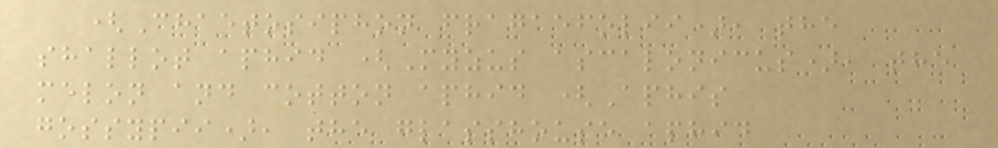(Chaetosiphon fragaefolii), the
shallot aphid (Myzus ascalonicus), the
melon and cotton aphid (Aphis
gossypii), the glasshouse aphid
